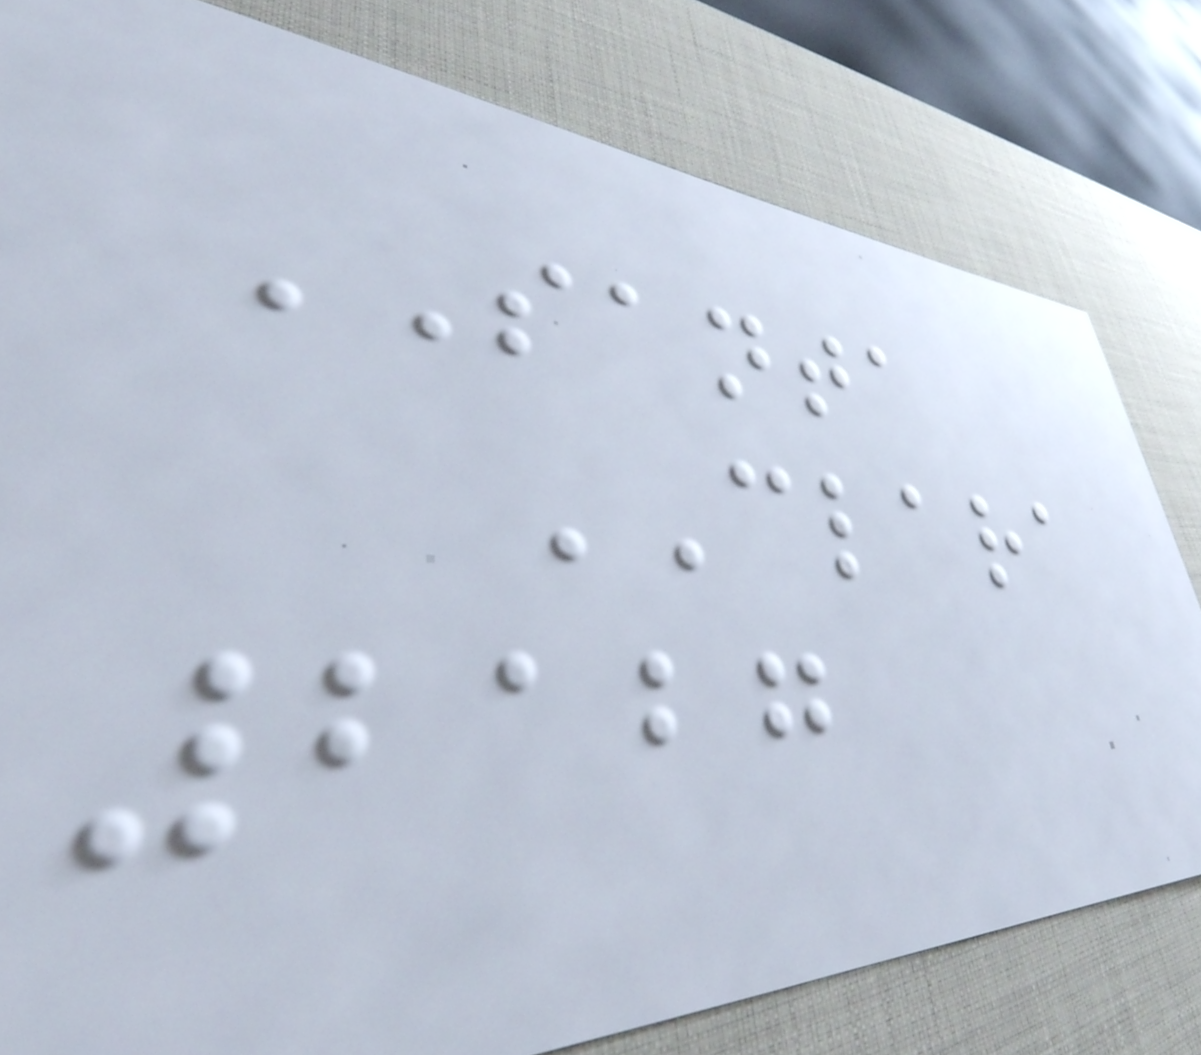SANTA
CLARA
2127
